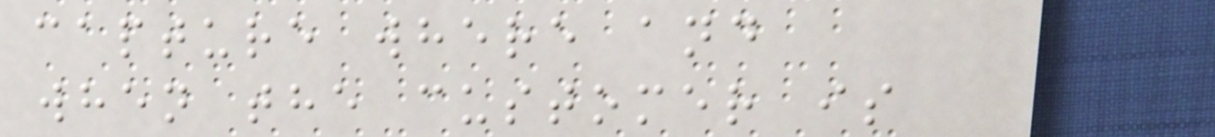capture where and
when the customer is
